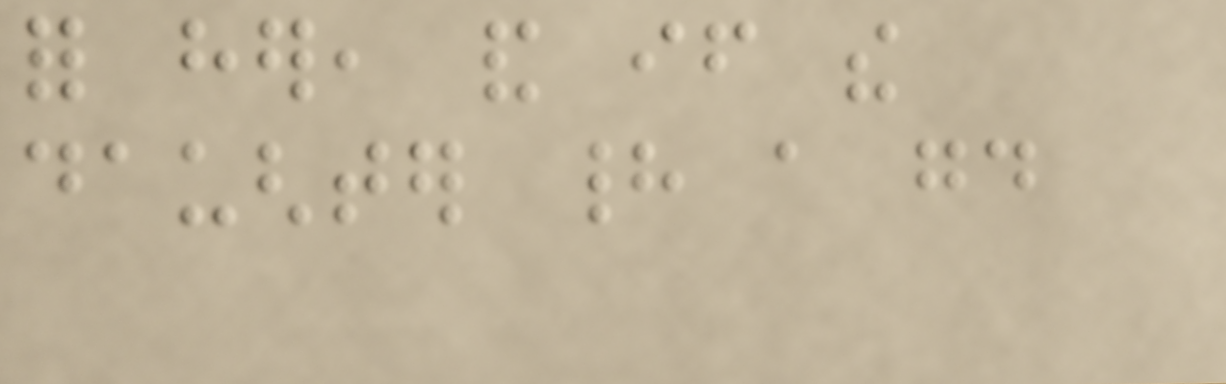for her, and if the
daughter had a good
